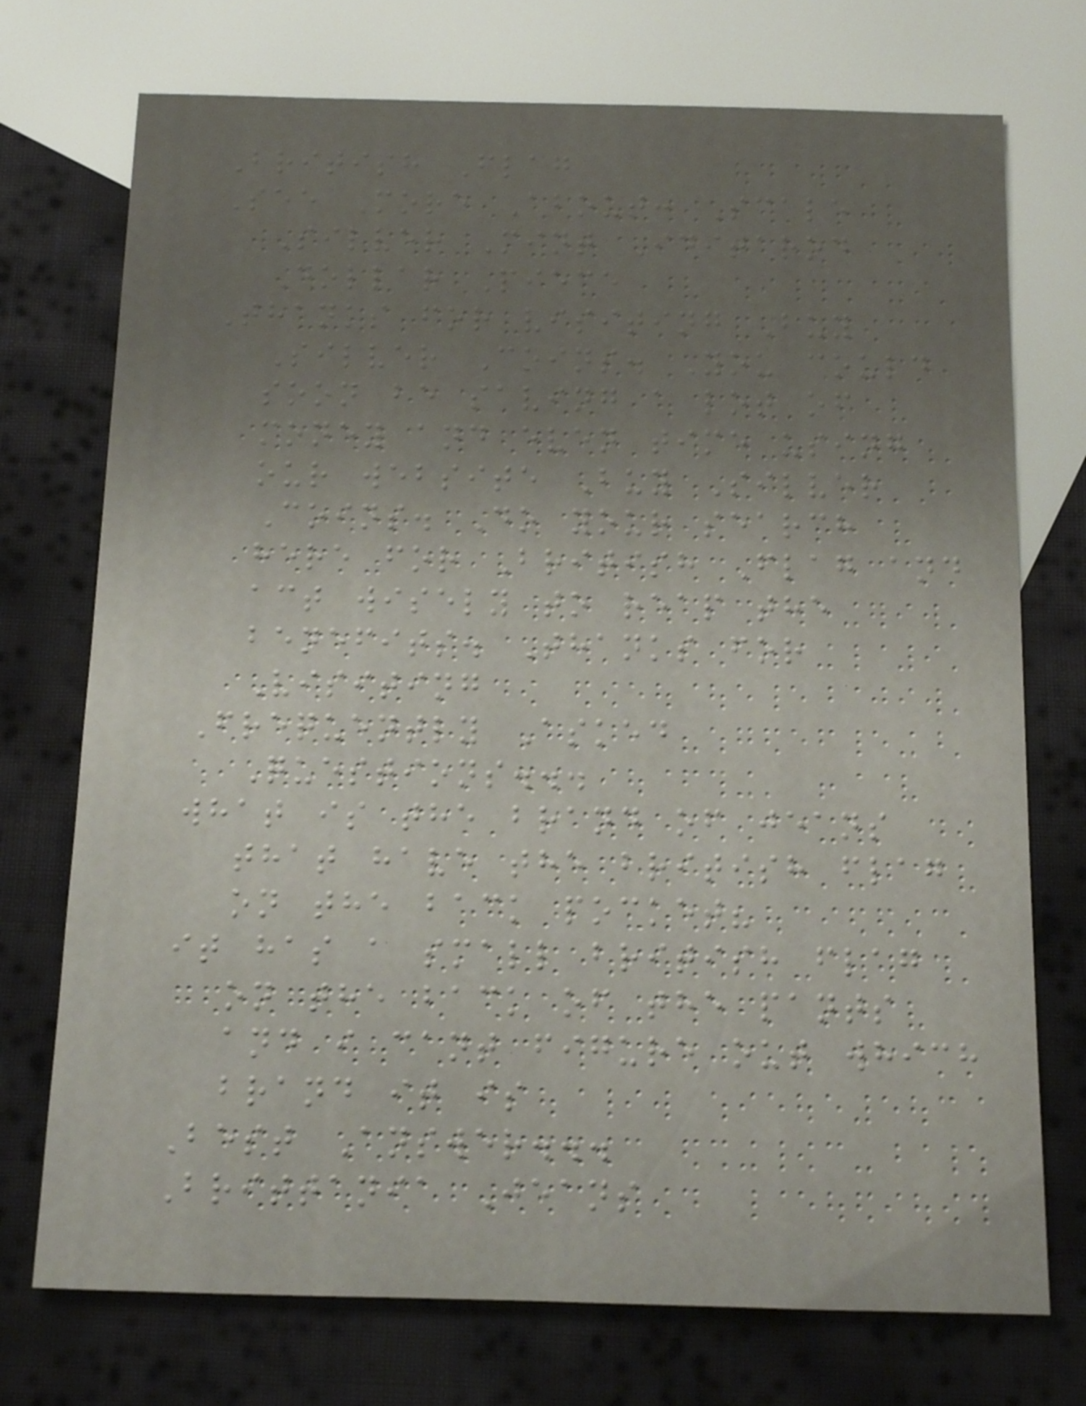British Flag
See More About: Scale
Silver Mint Iditarod
Dollar Piece
Thanks for visiting Buy
Silver Coins. You could
soon be saving a lot of
money and even time using
our website Buy Silver
Coins. Do your search
here for British Flag and
act wisely to reap the
benefits. Thanks for
Visiting
Frequently Asked
Questions...
what is the brand of jeans
that have the british flag
on the back pocket?
it has a small british flag
on the back of the pants
and i cant figure out which
brand it is
Best Answer...
Brittania Jeans
